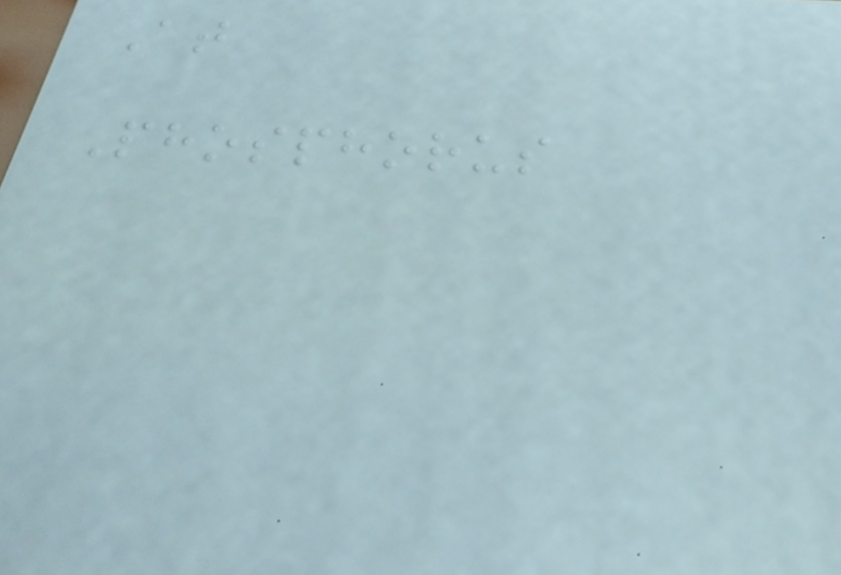At
Phosphorus
